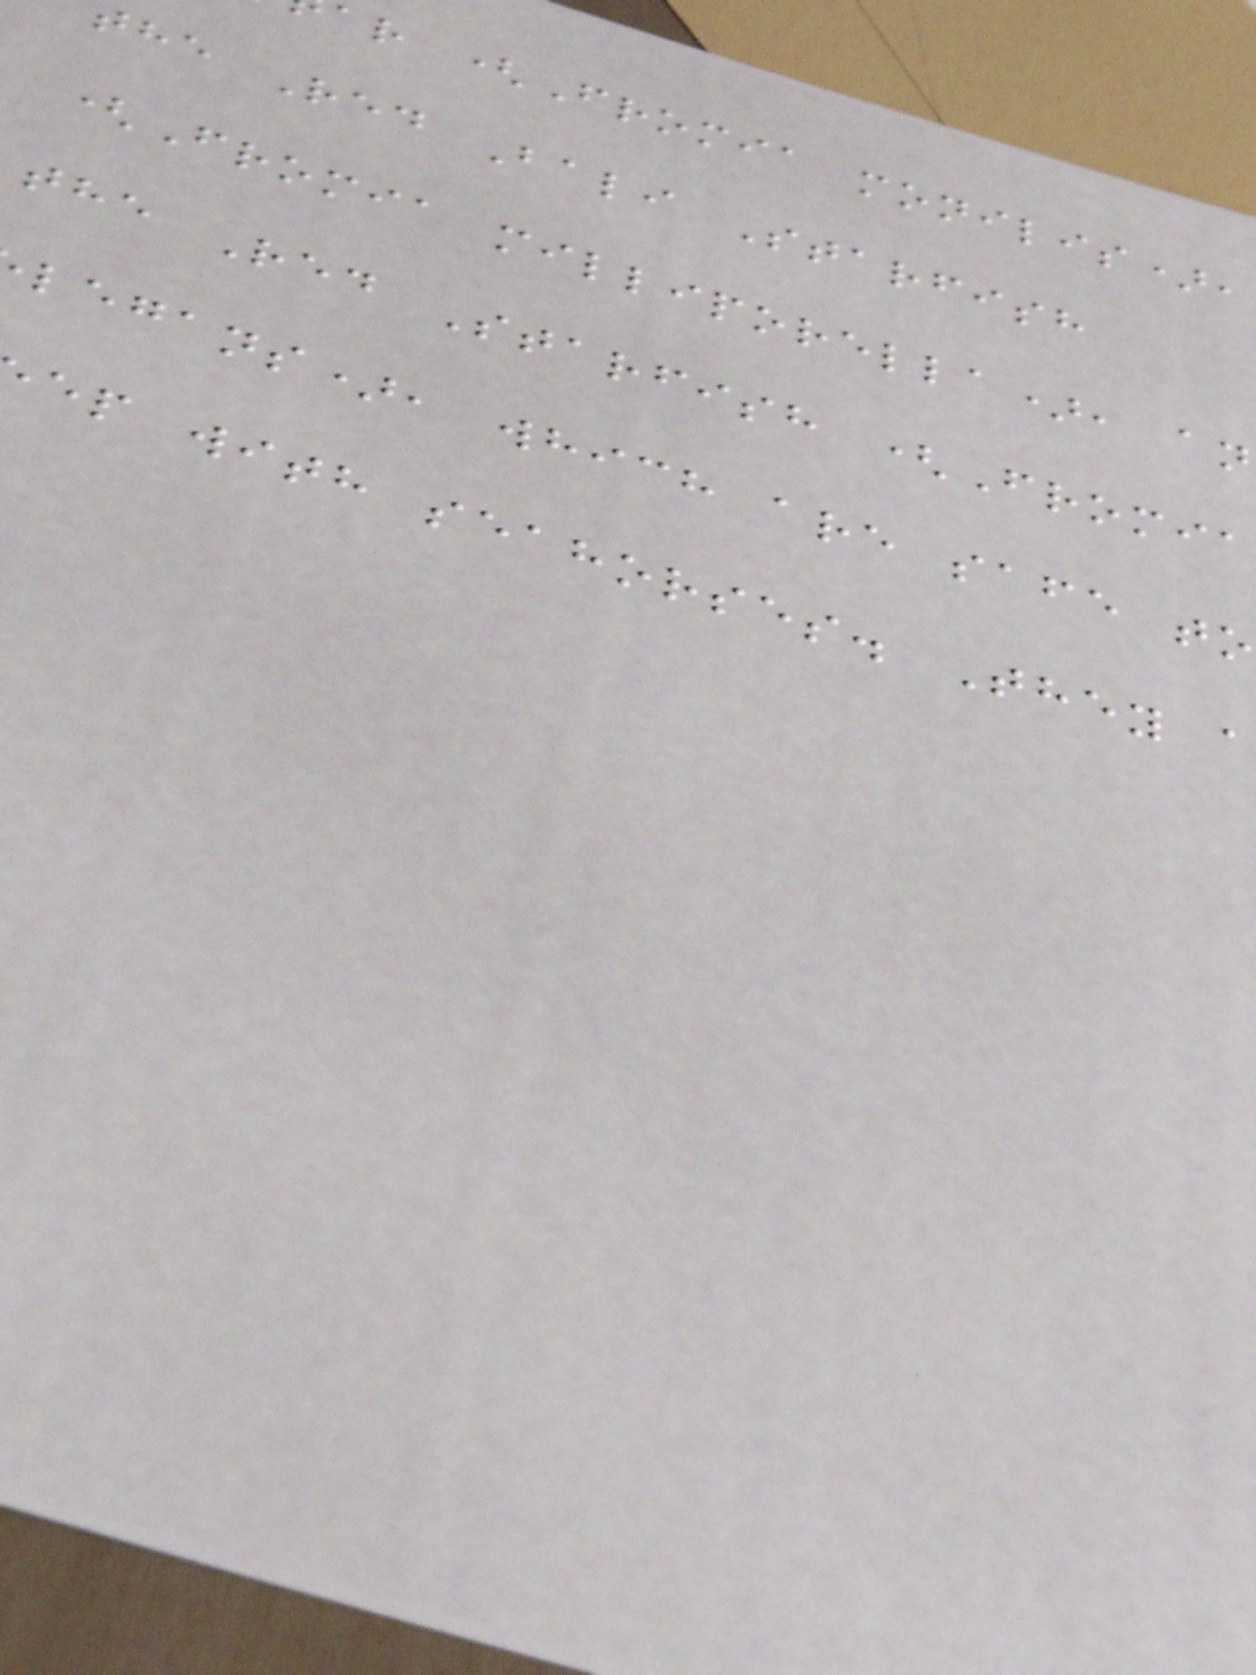ar (Fromia monilis),
the Red Bali Starfish
(Fromia milliporella), an
the Red Starfish (Fromia
legans), which are safe to
ep with seahorses. They a
